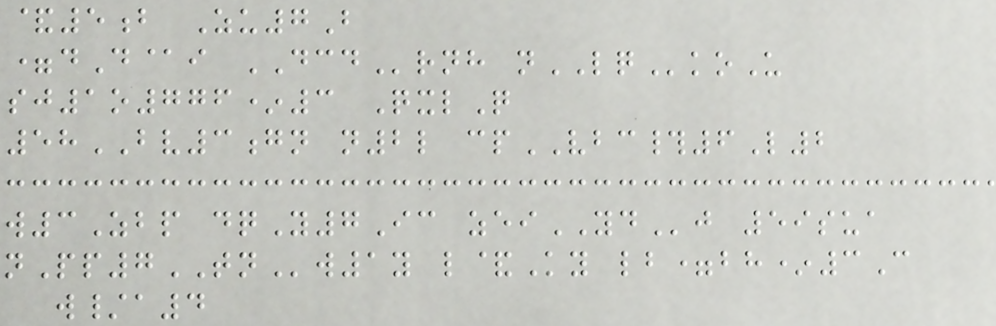&5b Zu7B
=dD@i DCDrnh nLQkoU
sj1o776*3 QxlQ
58BV3gn n2l cpVBC#6L2
w3Zbp dqY7Ic zeiYDj 59sua
nPp7TNw1y l&Ky lb=bh*3C
w/a4
